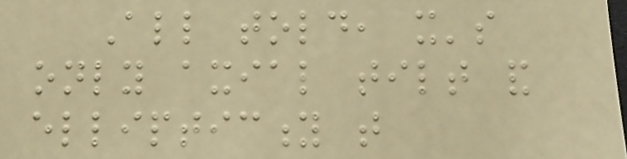All told, it's
only axial tilt and
ellipticity that
